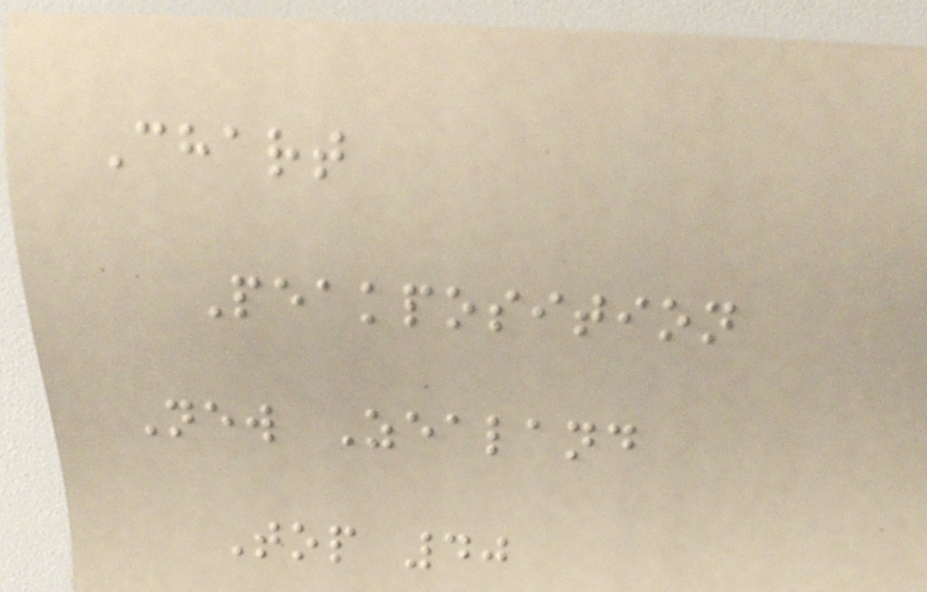Chart
Peakposition
New Zealand
Top 40
